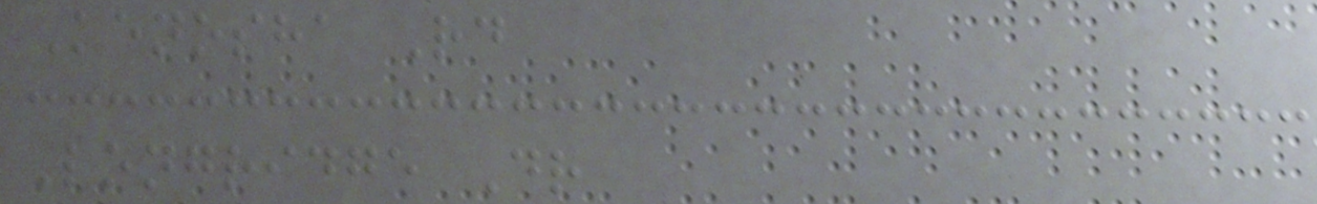Kenosha Rd
Longridge Dr
